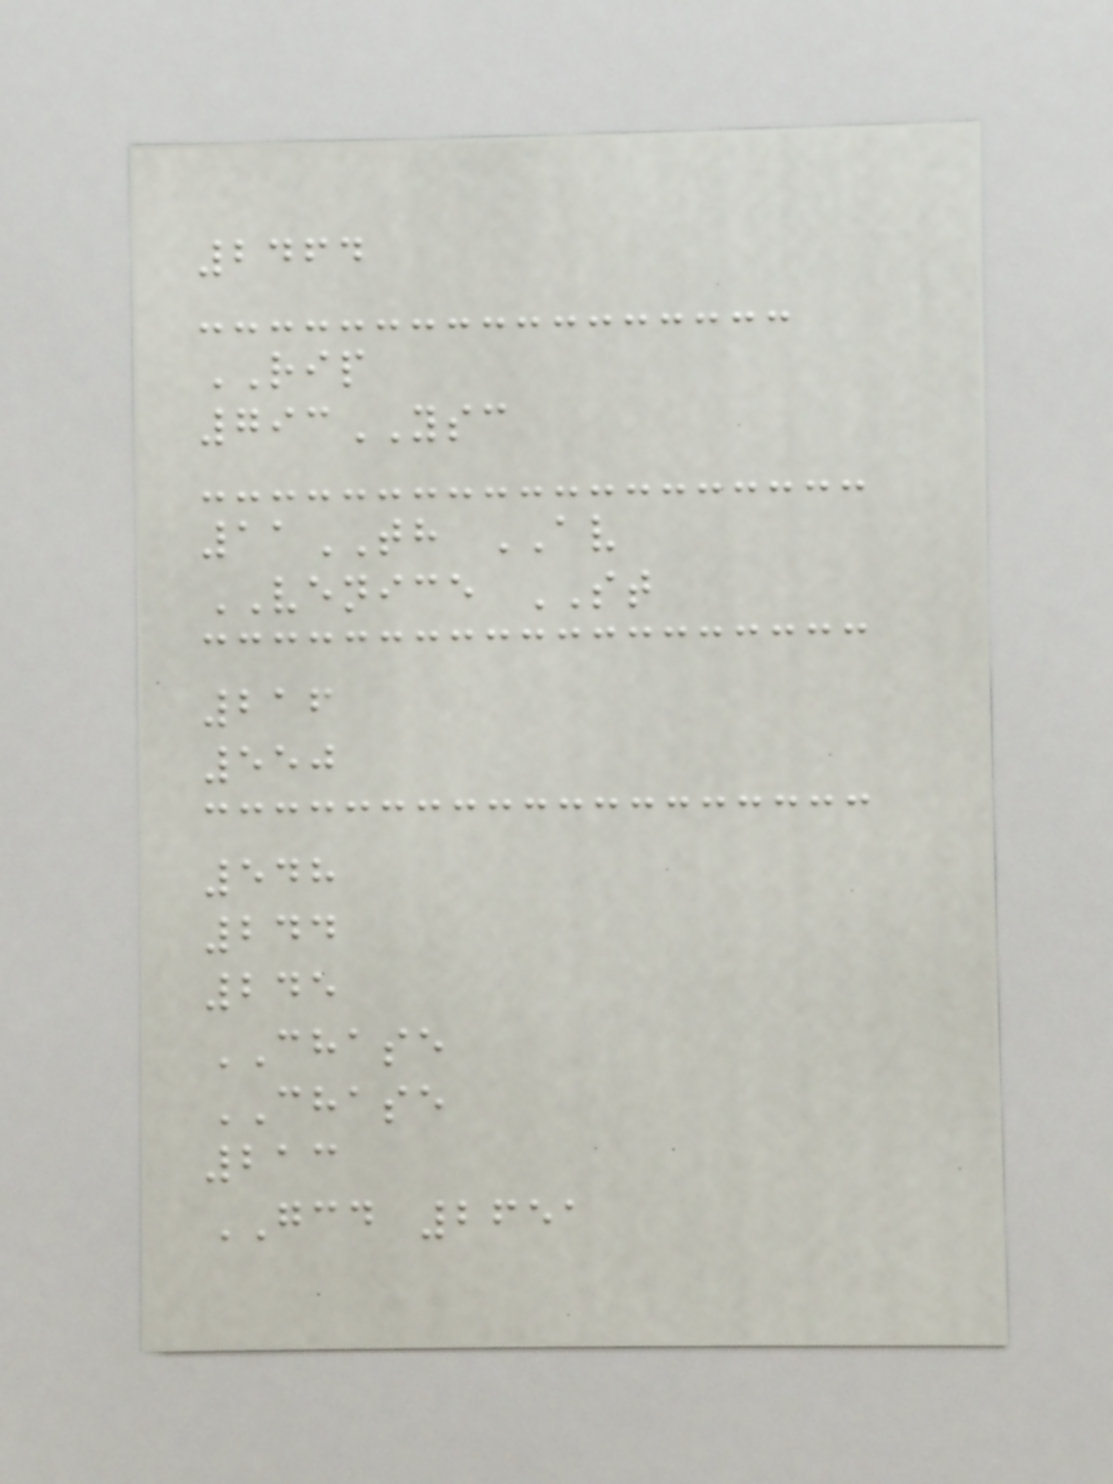2464
RIP
793YSC
11TH AV
VENICE ST
216
550
548
244
245
CHASE
CHASE
213
GCD 2651
